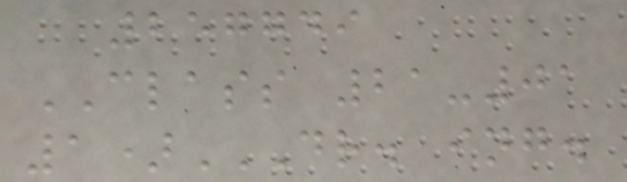257749
CLASS 21-01
1)DR. ING.
